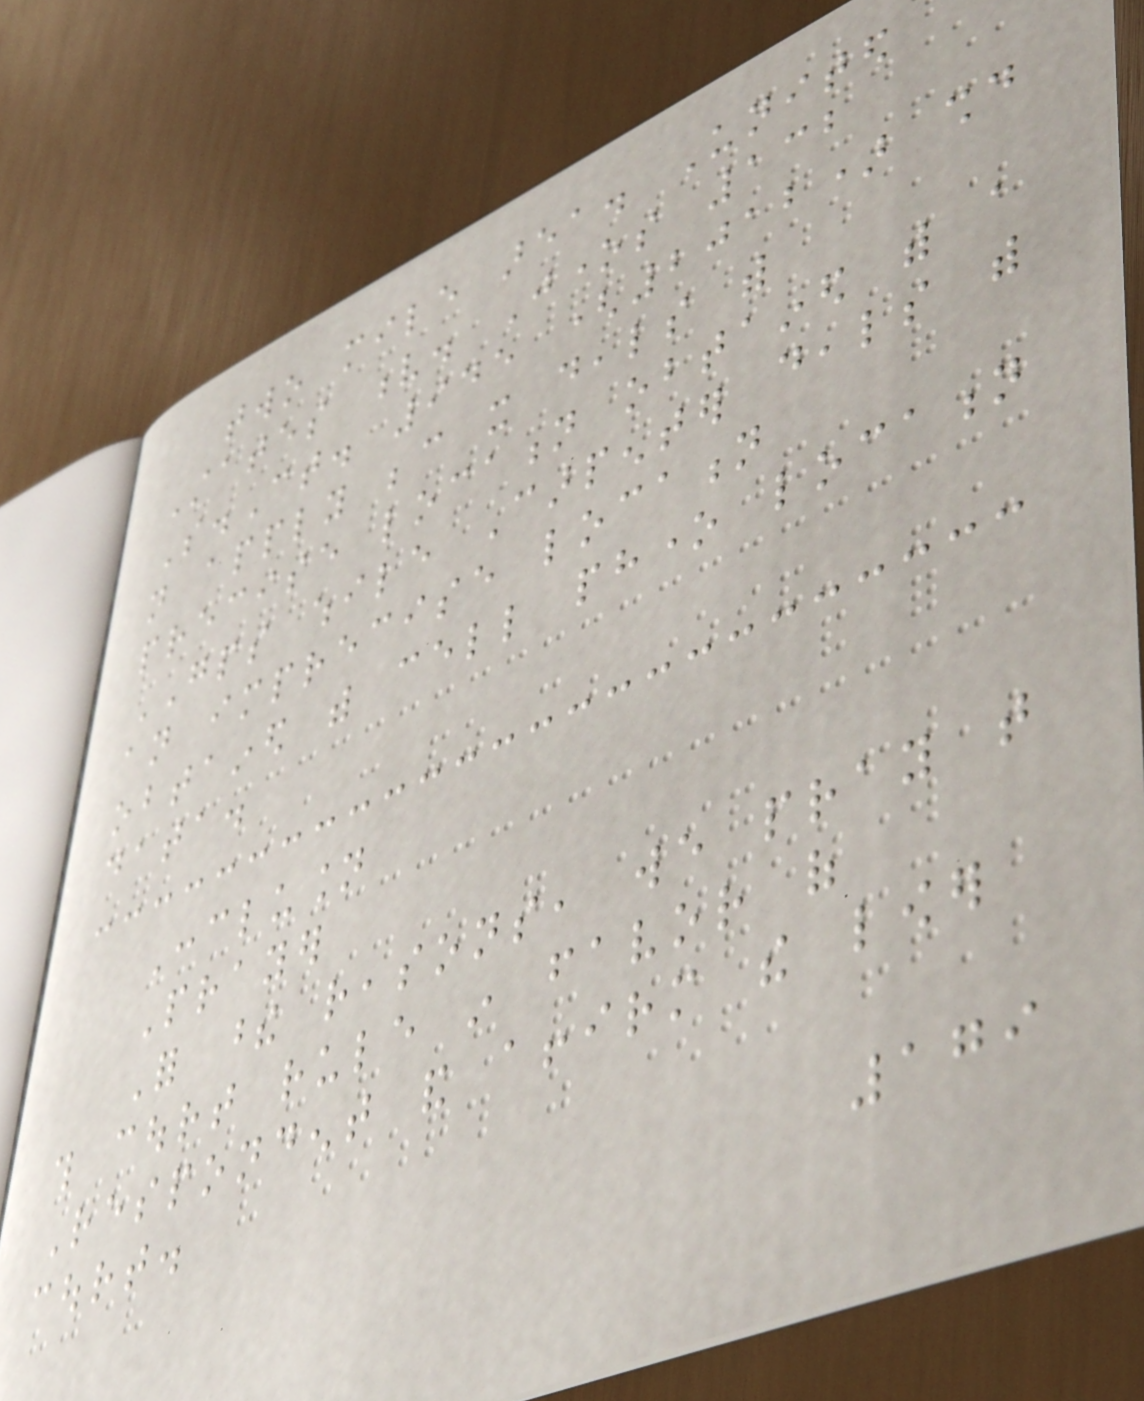two mile area. United
States v. Jones 132
S.Ct. 945 (2012) should
not apply because it deals with
precise location obtained with a
GPS while Carpenter deals with
an imprecise location
obtained with cell phone location
data.
Conclusion
Prayer
For these reasons, we pray that
this court rule in favor of
Respondent and affirm the lower
court.
179
